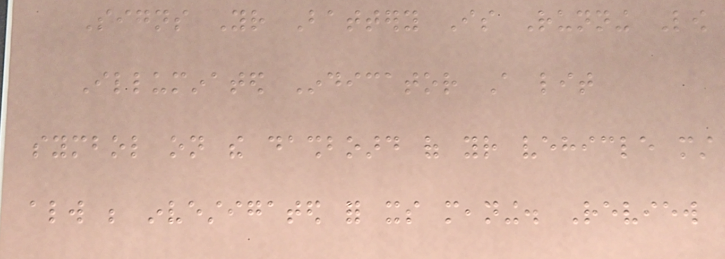Signs Your Battery Is Running Low
Illuminated Indicator A lit
symbol on the dashboard of your vehicle must
always be investigated for its meaning. Review
